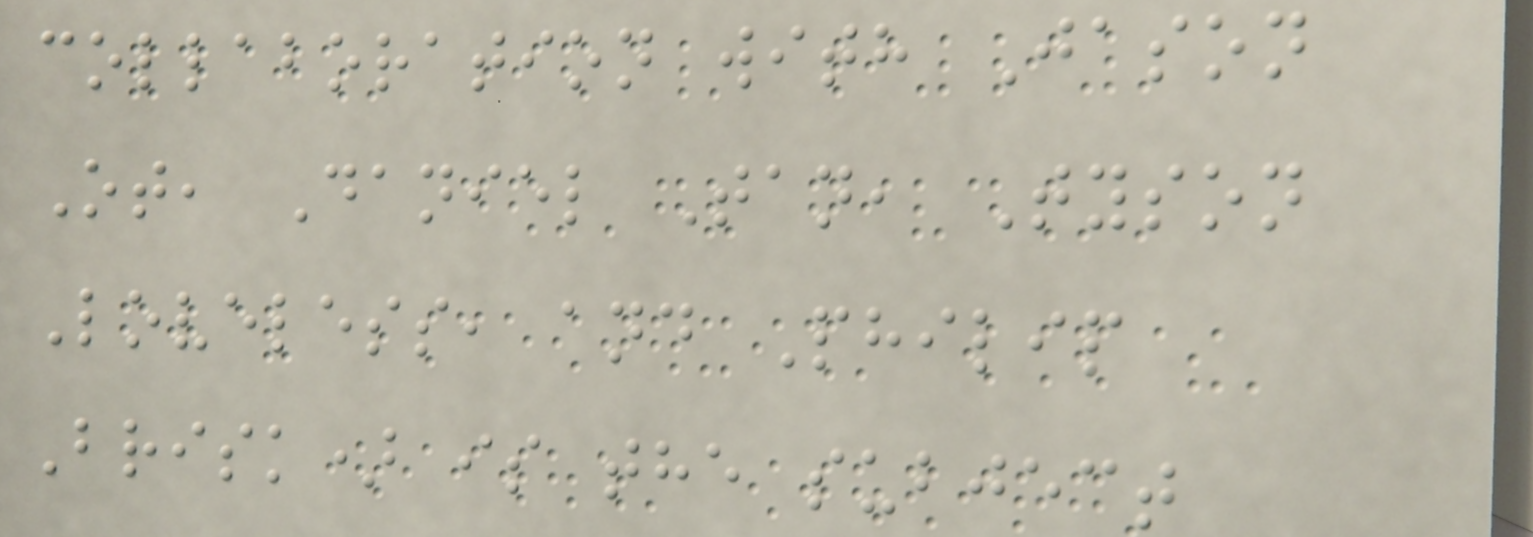collaboration with Jason
Ot, Daniel Tan, Tyson
Loveless, and Philip
Brisk) is the subject
